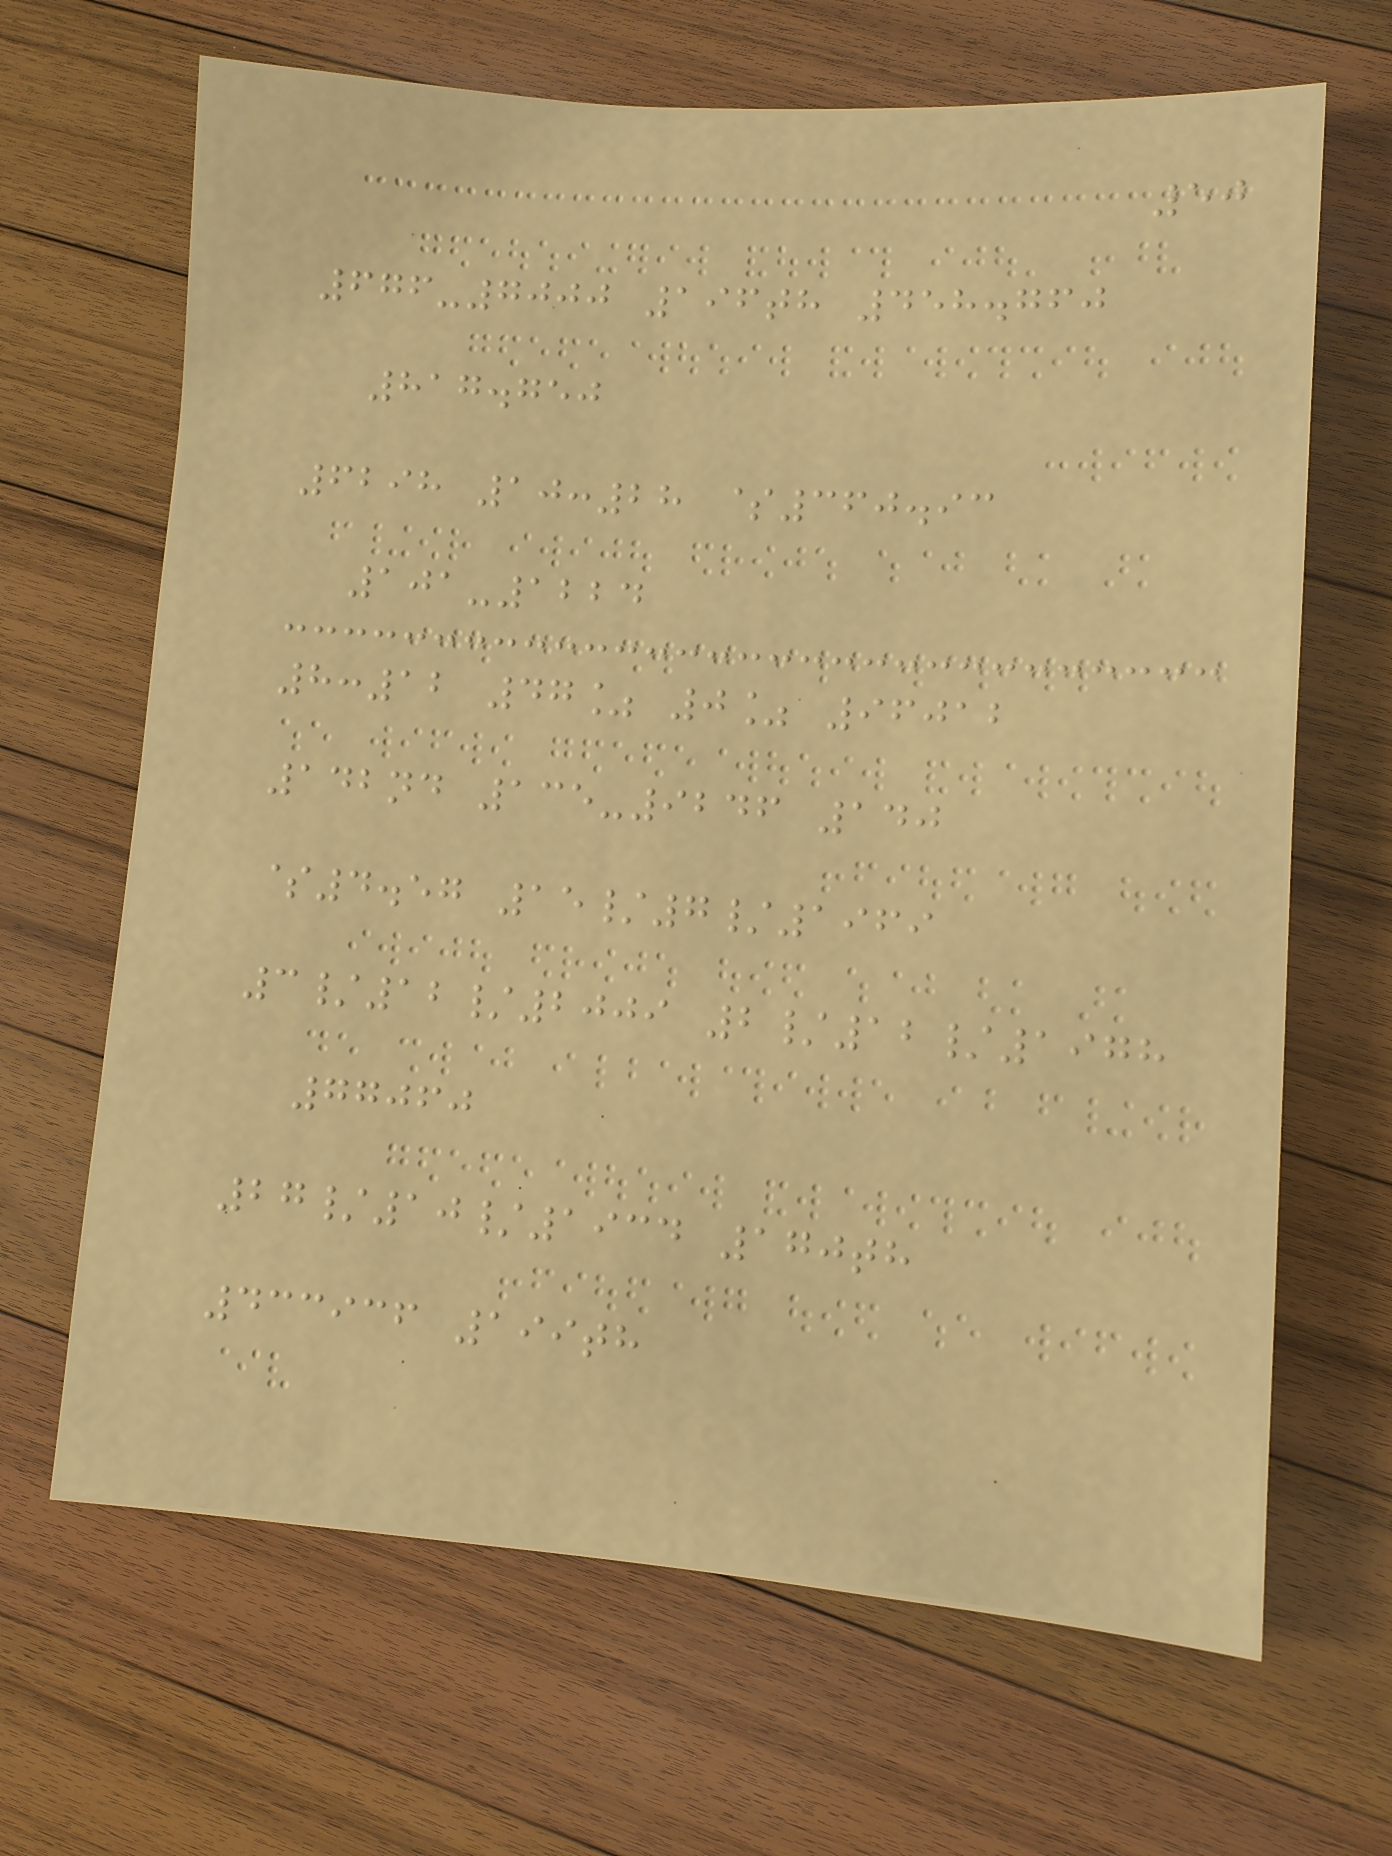50
676-7000 196th 458.760
817.750
6298 10:28 $360.93
101-1224
8:12 47% 0% 96012
142nd 135-9246 140
$4.57 15/7/1969
3/12/2009 2/12/1978
77060
27/10/1934 170th
433936 199th
